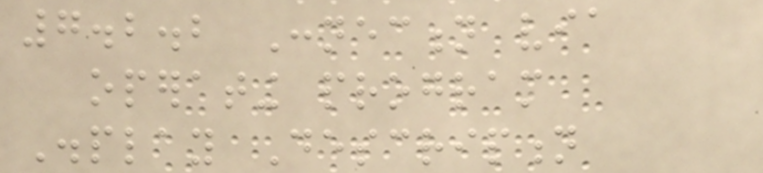7.2.2 Connection via
operating program
Display Description
